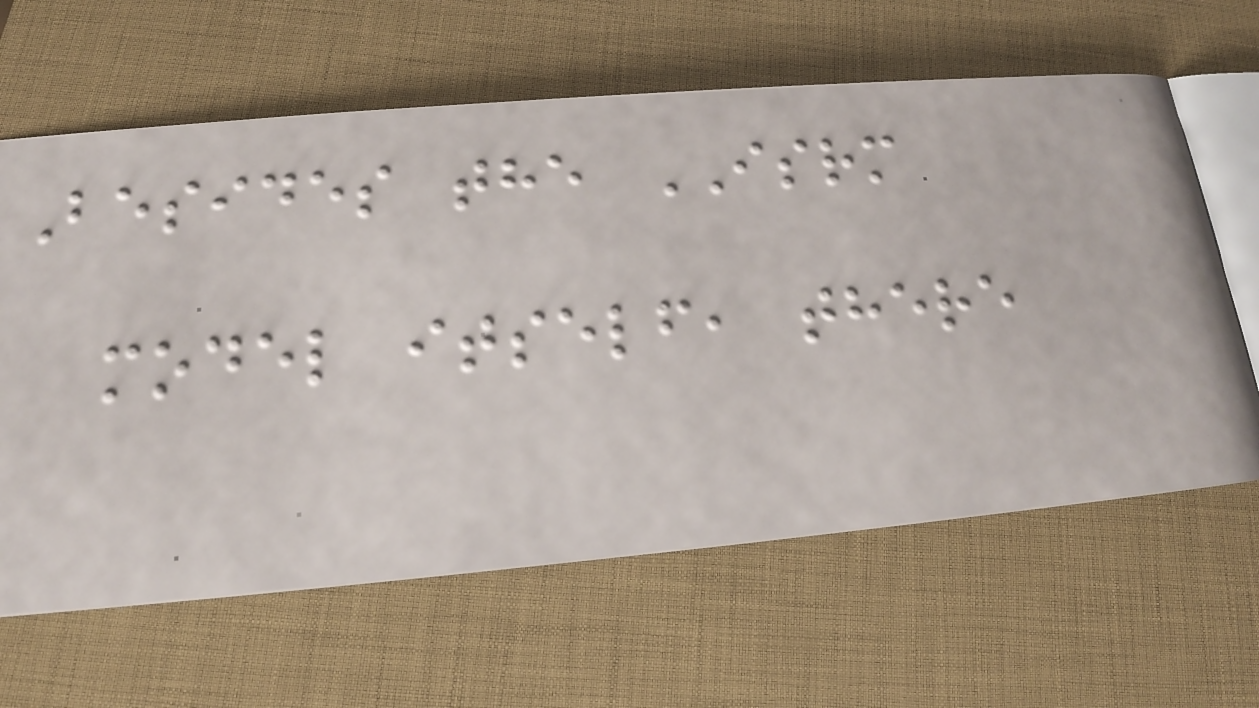Besides the ISRM
model itself, there
